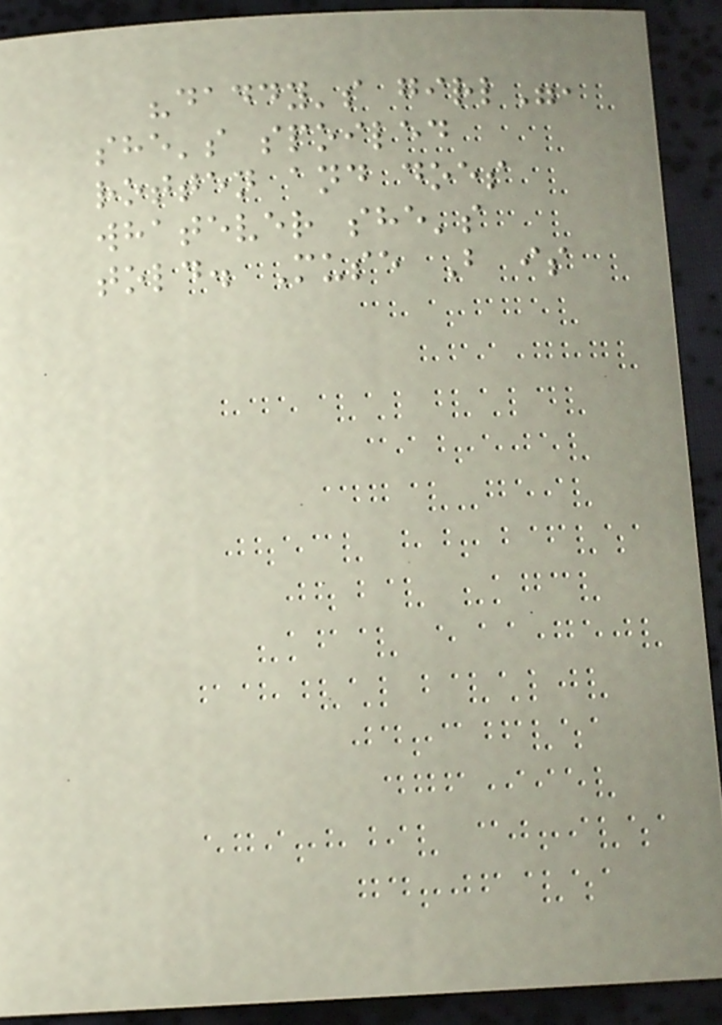"daddy's girl",
she's spoiled
rotten and does
whatever she's
told. Muse B is
